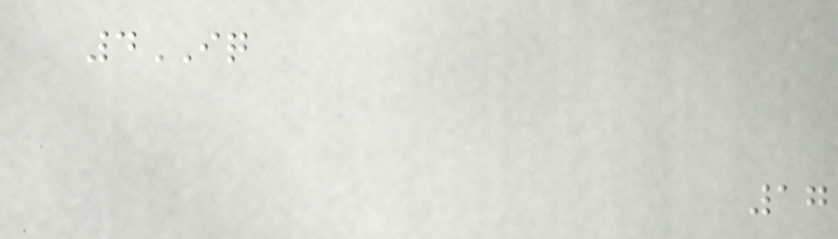4IQ
17
